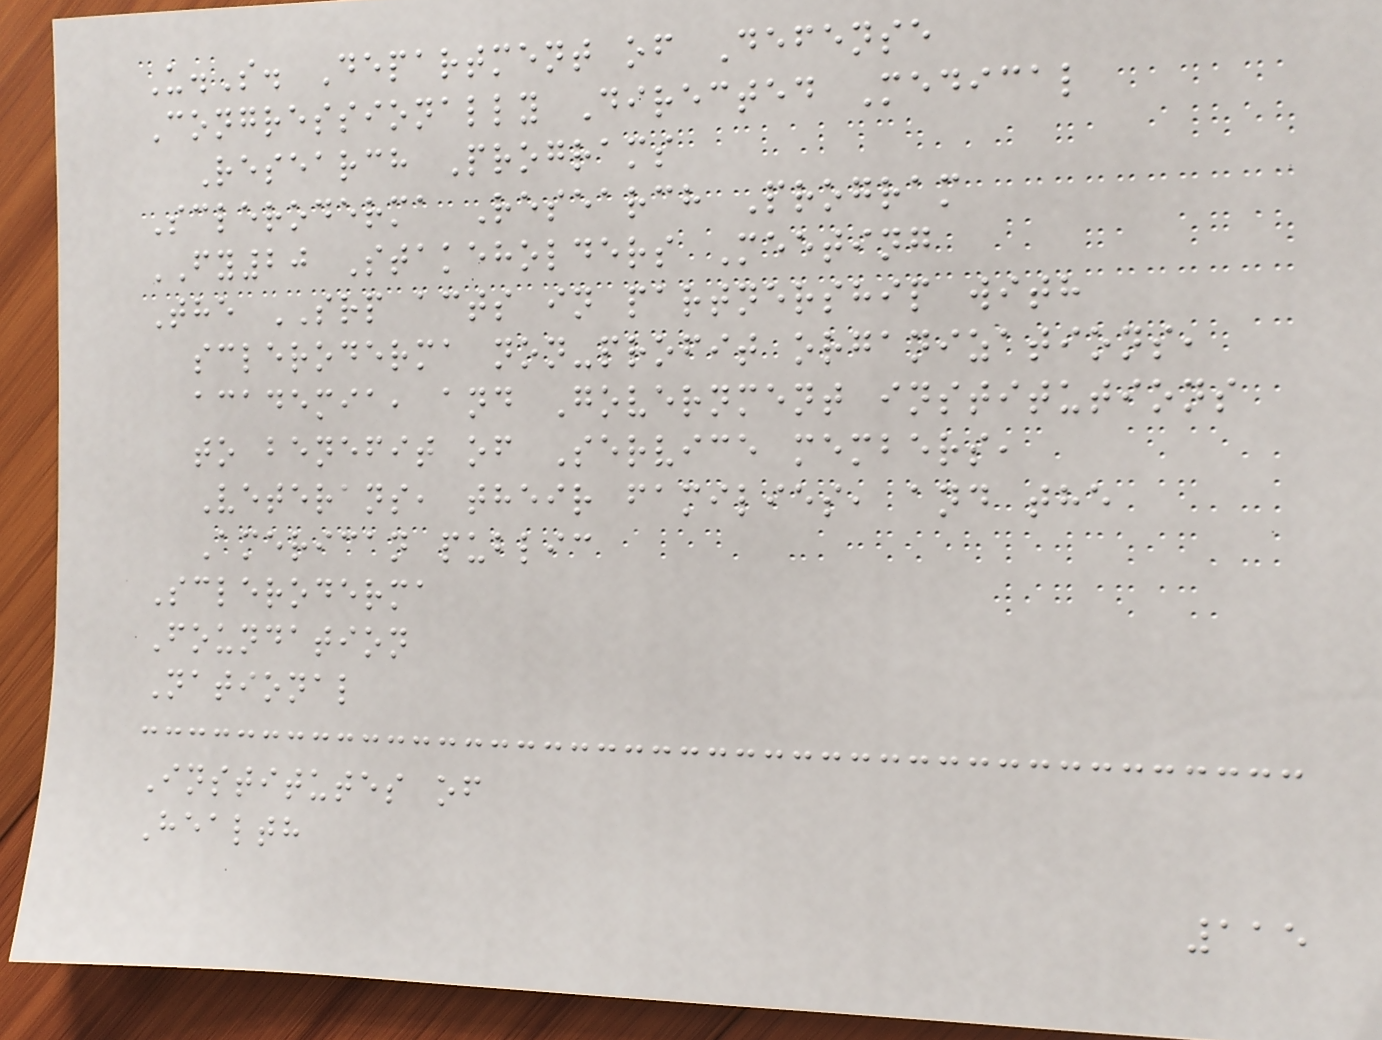U.S. Department of Defense
Congressionally Directed Medical
Research Programs
Scleroderma Research Program
FY20 Stakeholders Meeting
The SRP acts in partnership with
scleroderma non-profit organizations,
academia, and Government institutions
to benefit of Service members,
Veterans, their families, and the
American public
Scleroderma
Foundation
National
Institutes of
Health
115
